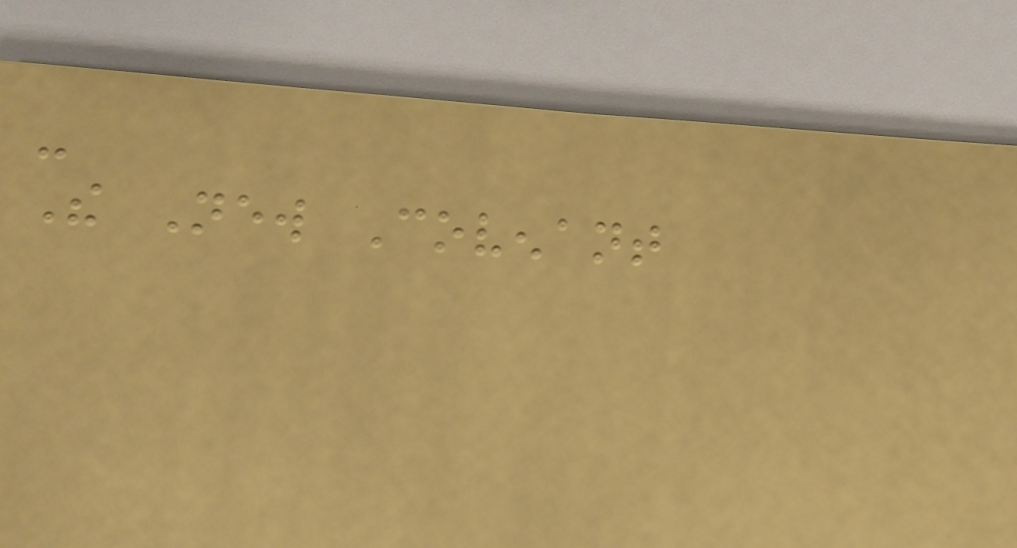-
The New Covenant
